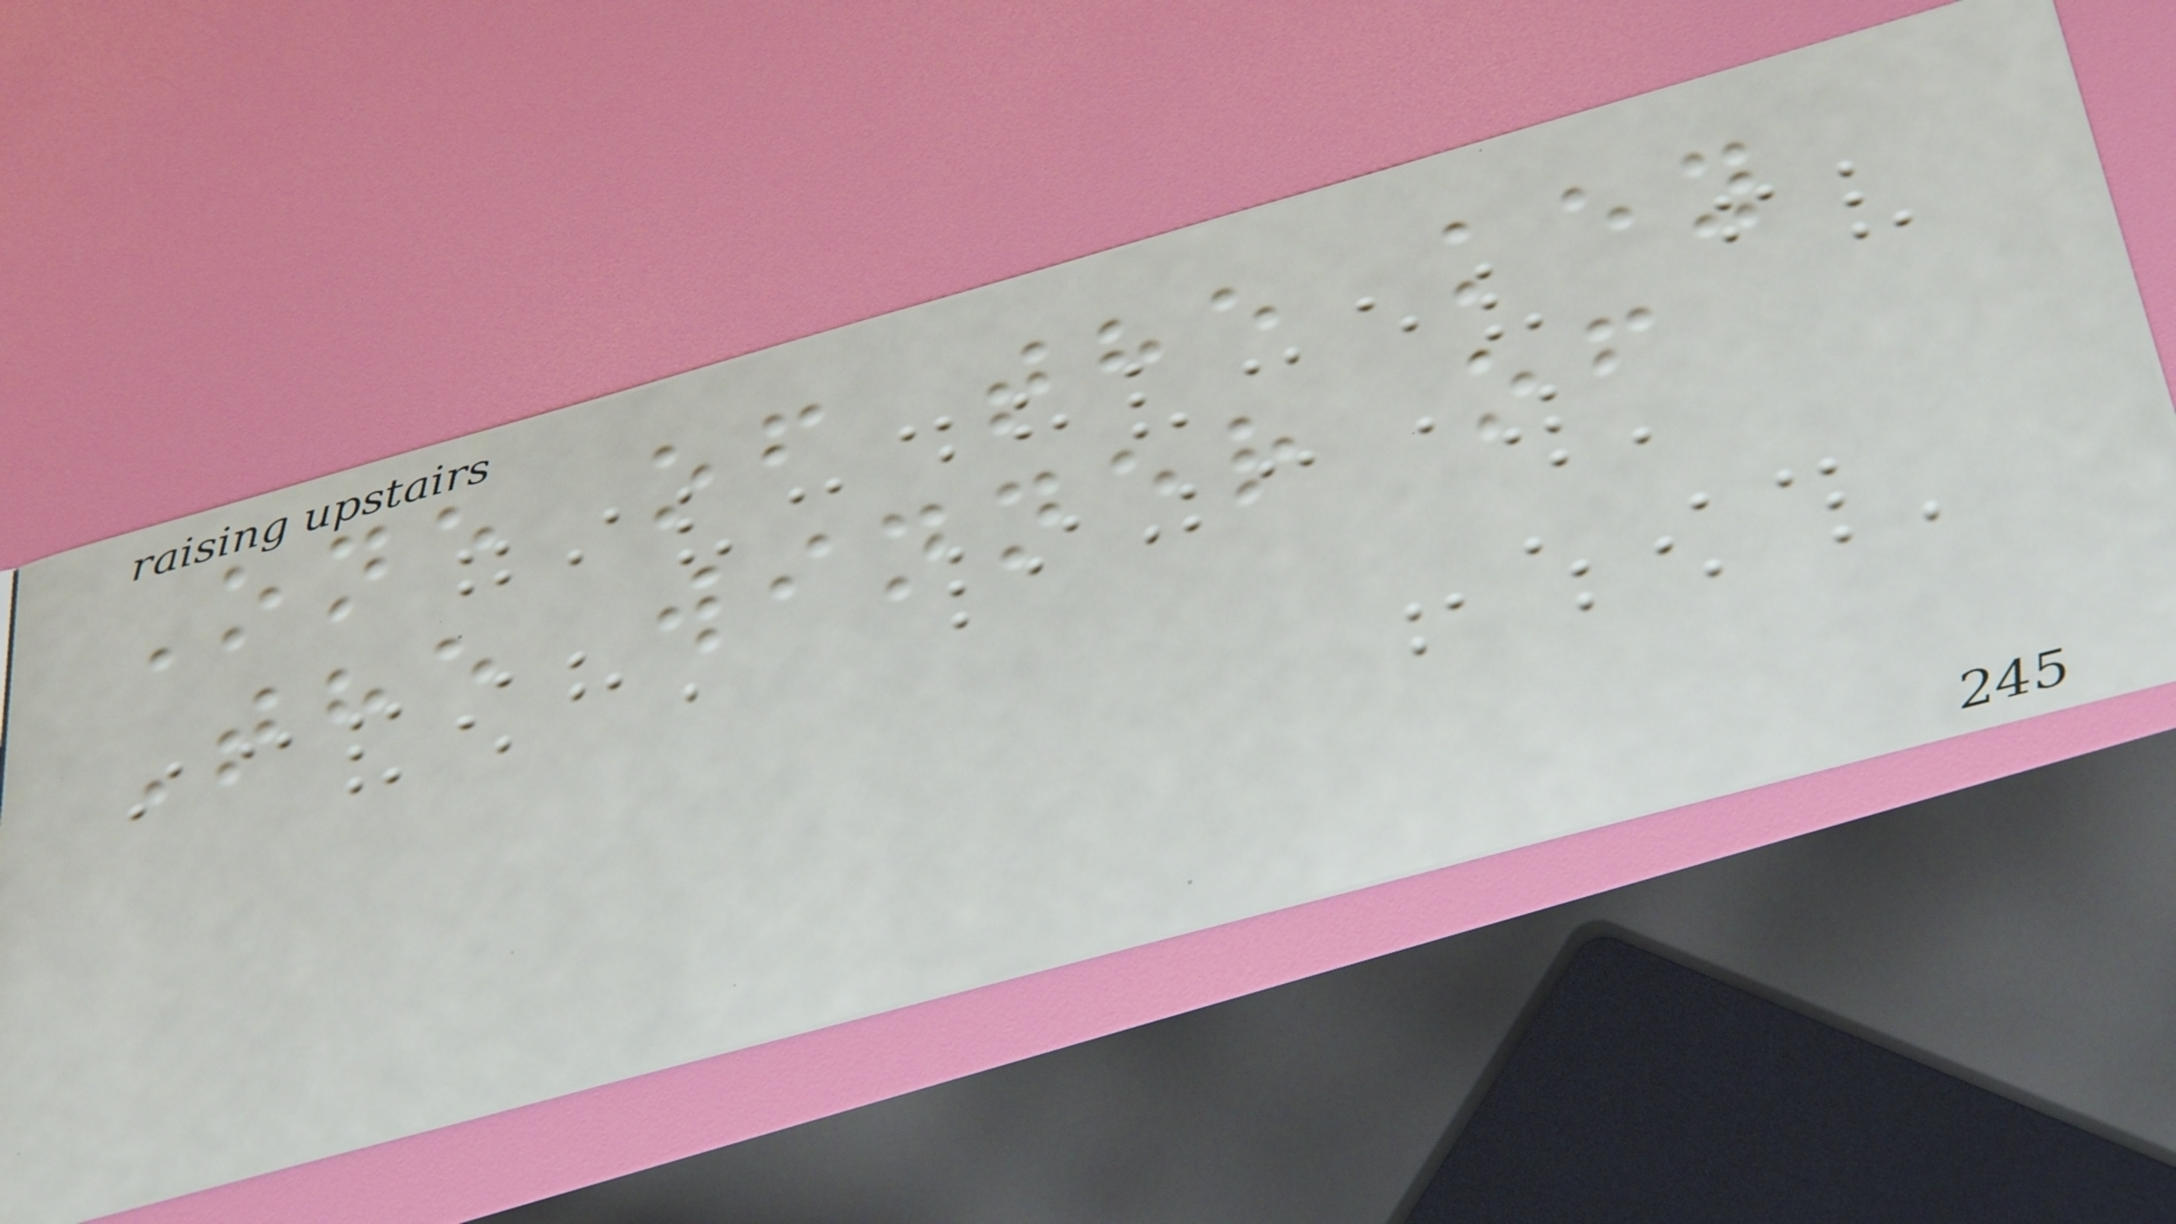One of the key
The winner of
